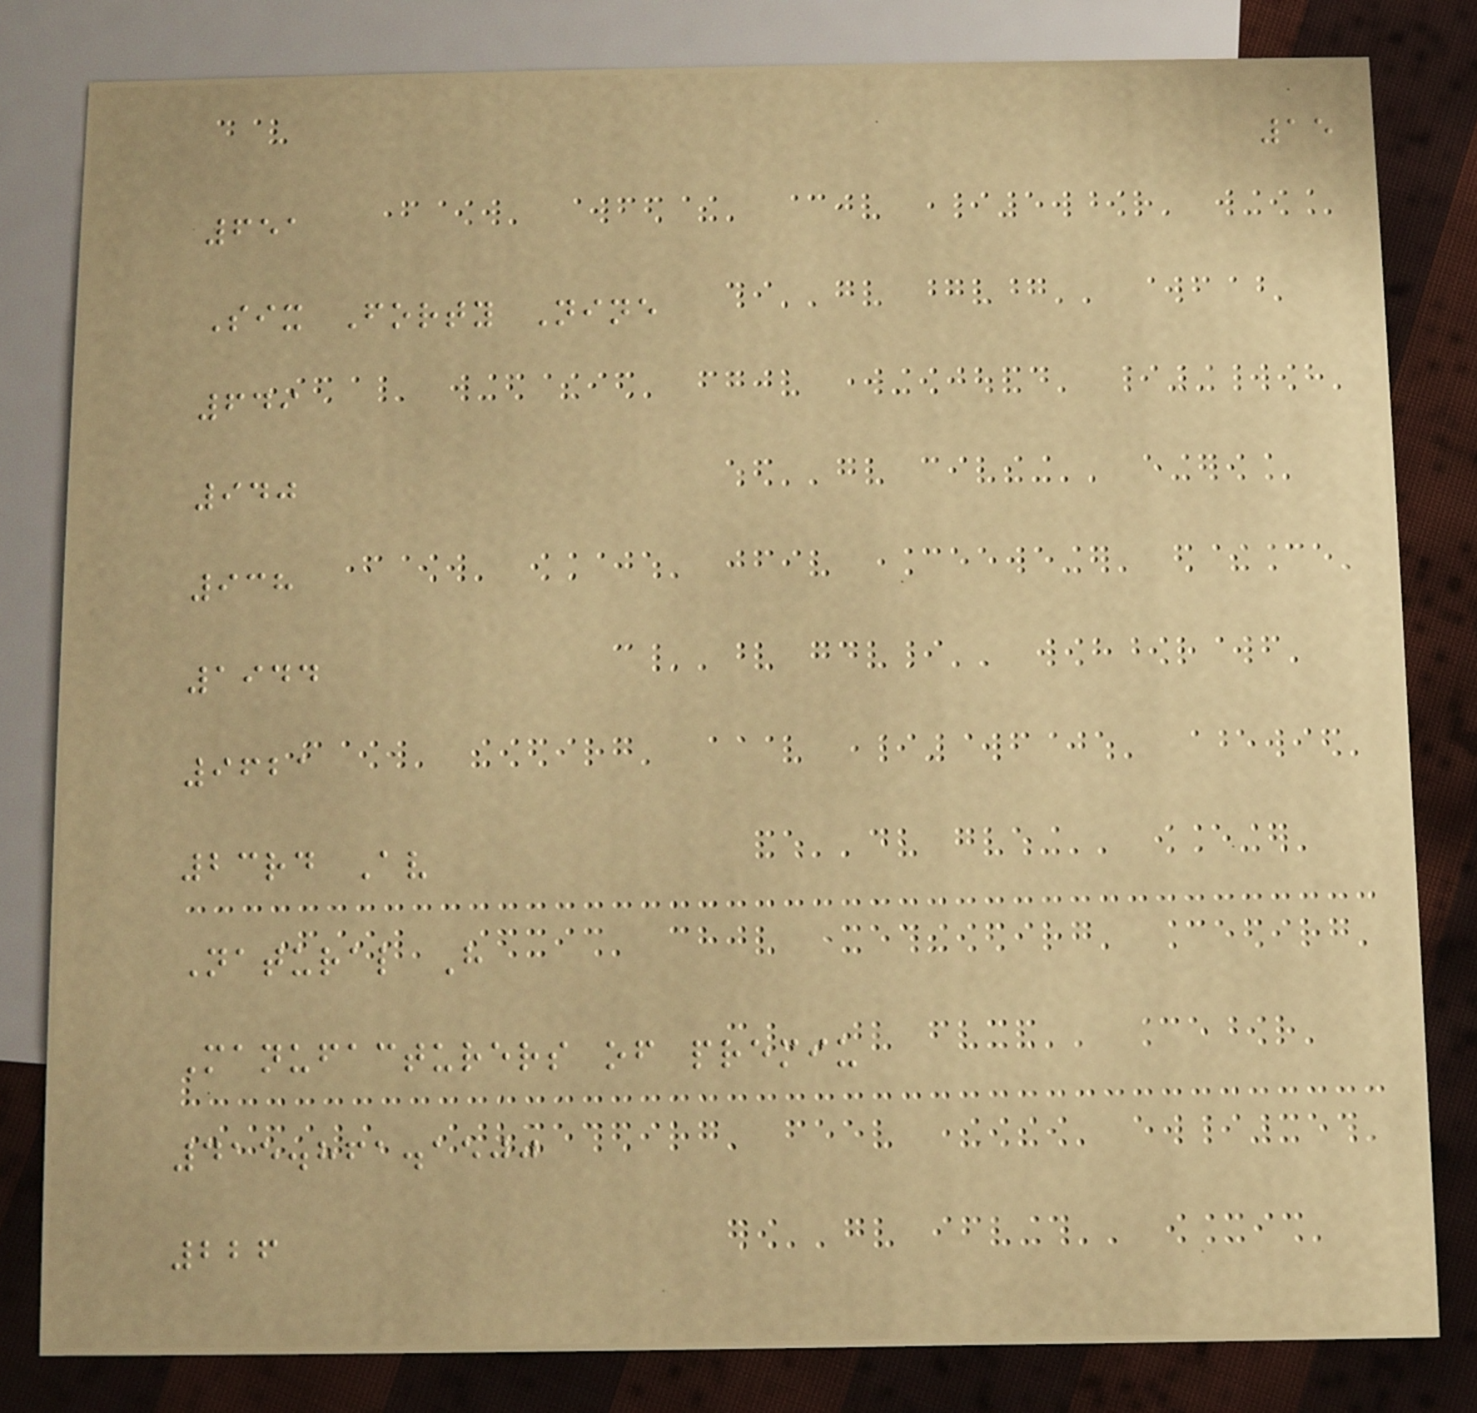15
651
Six Forty Nine
649
940
938
1944
9621
23rd Av
Natural H
Manufacturers of premiu
415.861.1500
226
